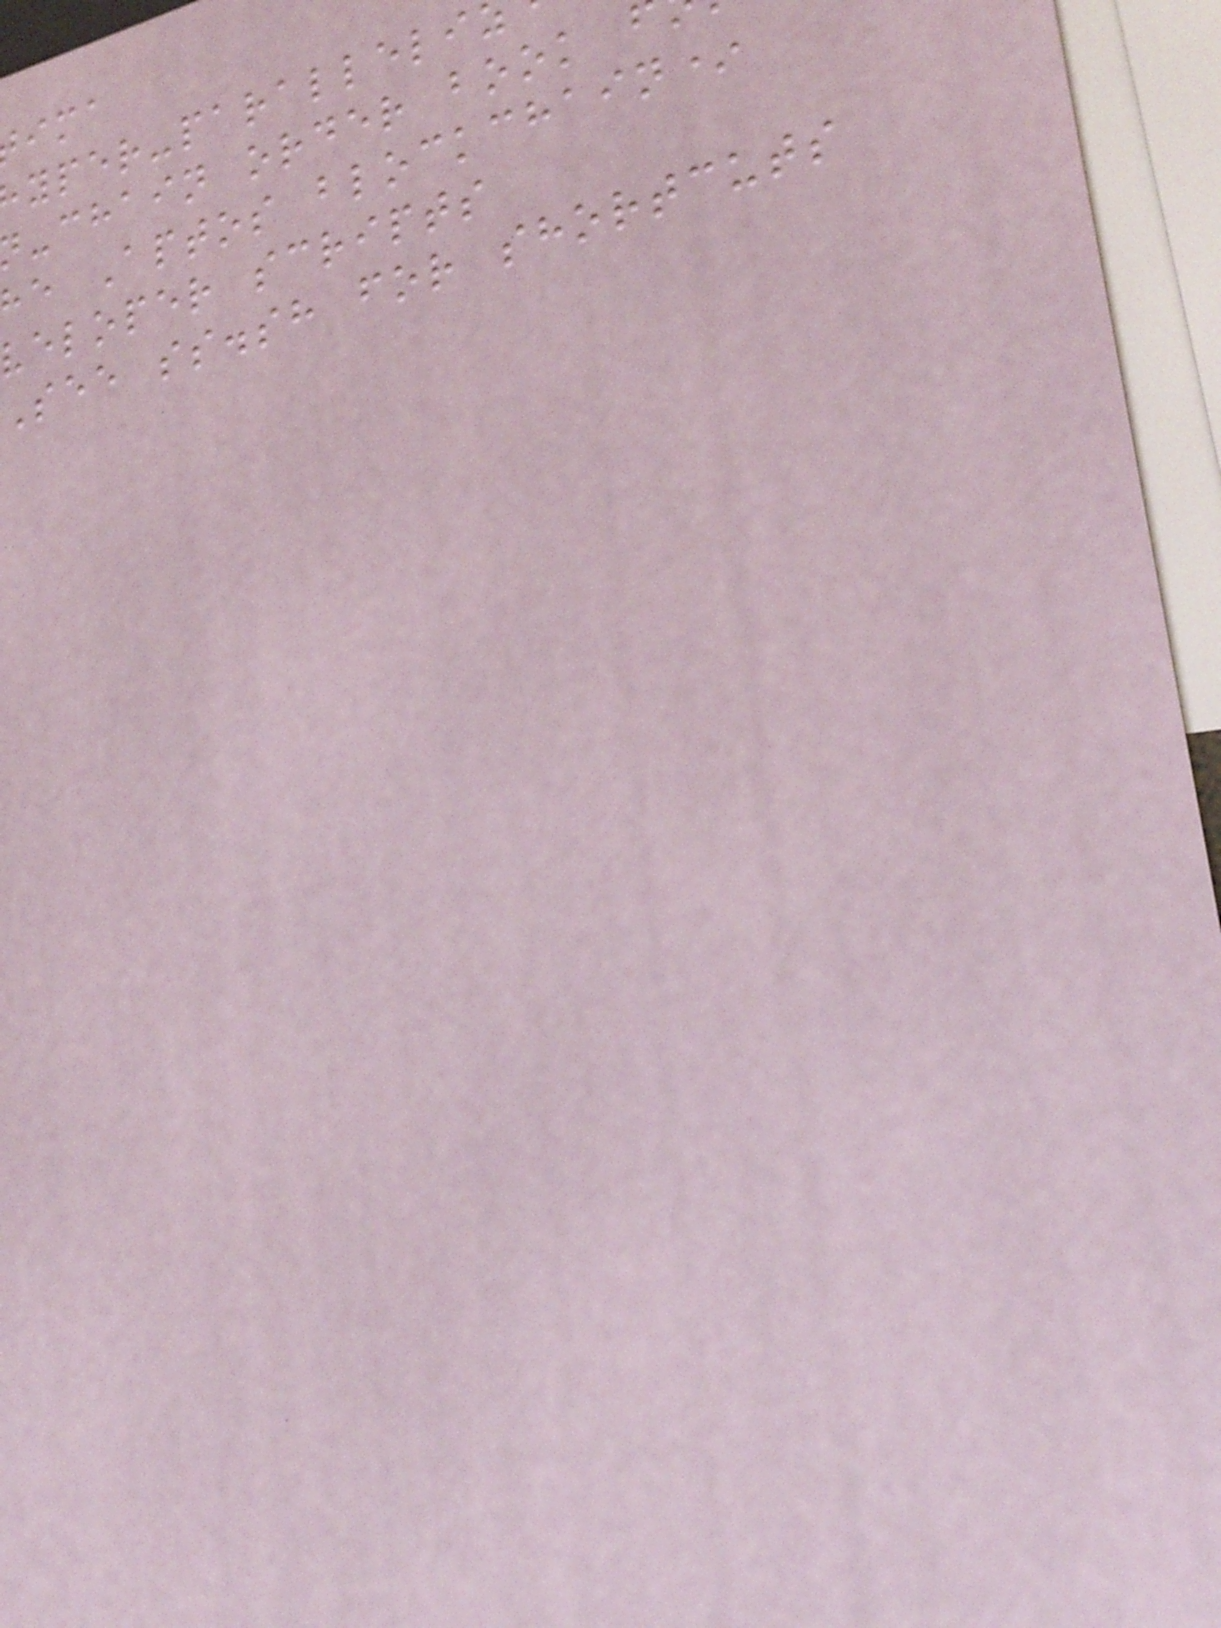-chain order book
e Aptos blockchain*
veloper scripts
See ss.sh for shortcuts
